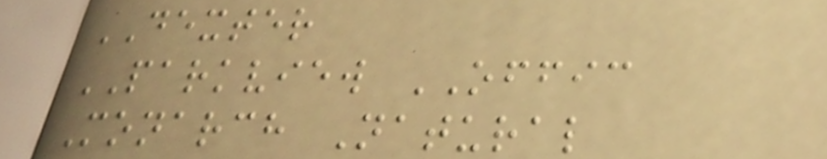DEXTER
PARKVIEW OFFIC
Monarch Natural
